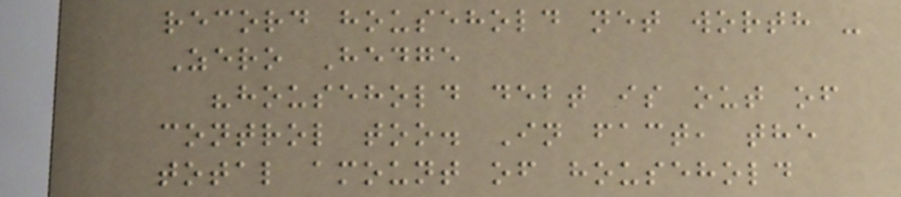record household net worth -
Zero Hedge
"household debt is out of
control too. In fact, the
total amount of household
